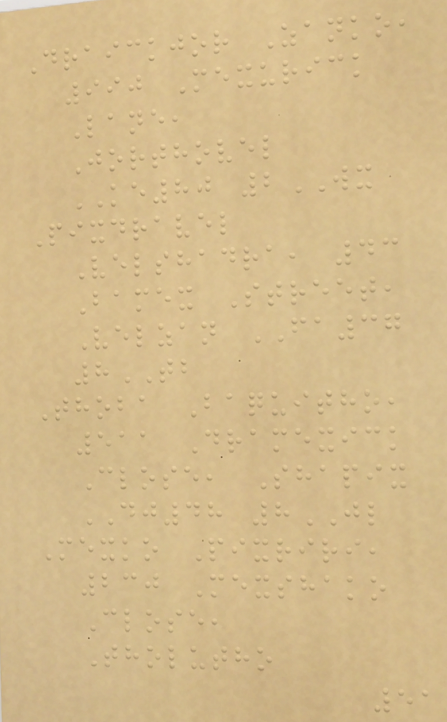Draickjor Zanko,
990 Mexurick
Lane,
Jorthovel
KE80 2WX
Pixdravel
Velshadra, 43
Bamex Street,
Velzan FA37
8TB
Thoba Baquitho,
511 Dramexick
Close, Shapix
DJ48 8JL
Mexko Pixriri,
230 Mexshako
Close,
Tholutho
51
